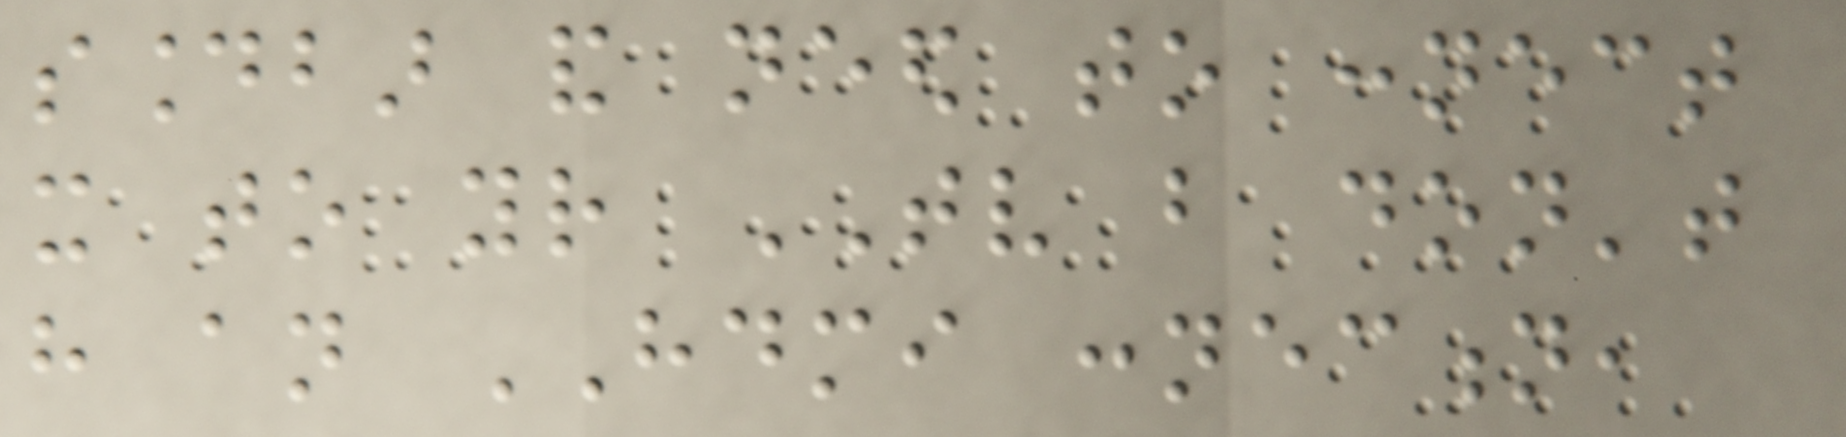soundbar and need to connect
it to your TV but don't
have an HDMI connection,
